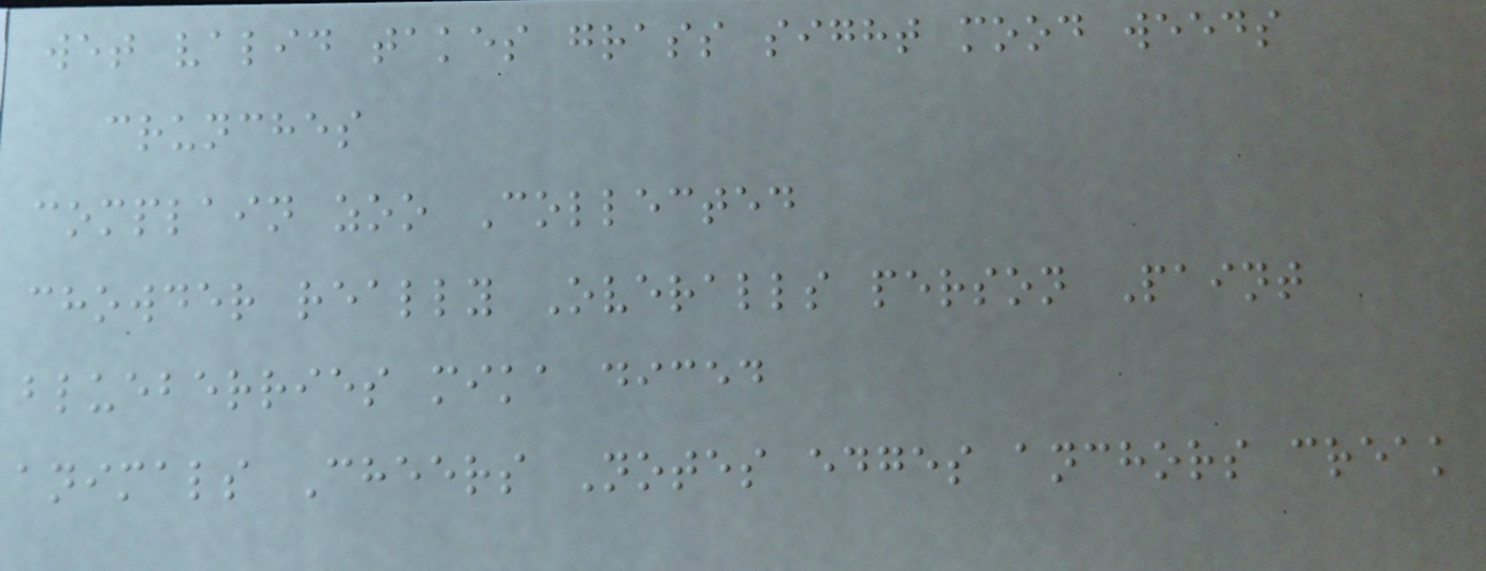wet valid takes grass sight mood weeds
crunches
complain zoo Collected
chowder really Overalls person Paint
blueberries mika diced
animals Cheers Notes edges anchors creak
